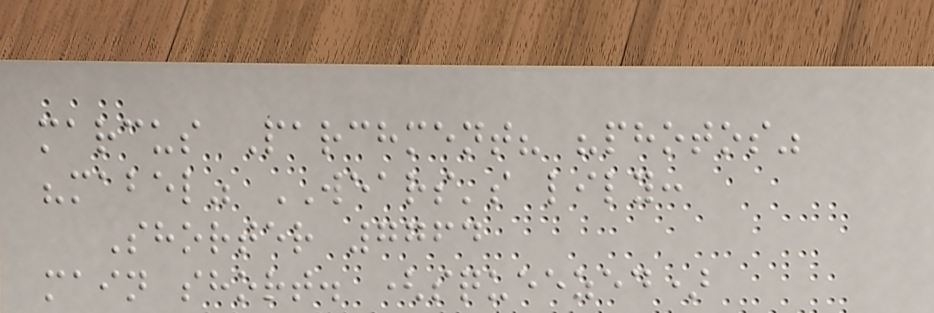marcus Parchment? "photos"
"mabel" WEARS's lily:
Shorter 7764
main short. (squeezed)
